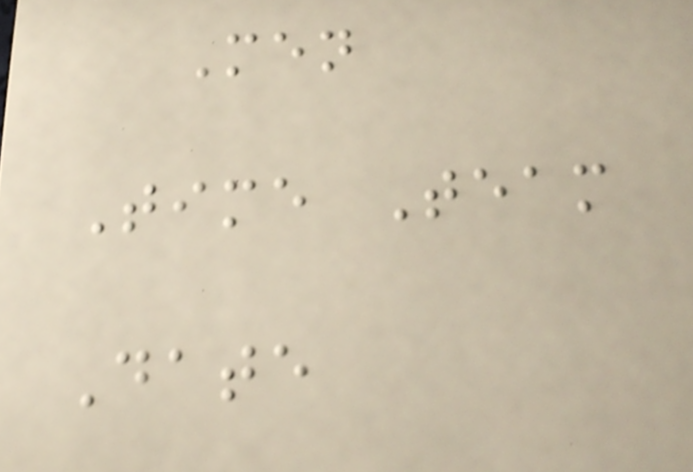Men
Time Team
Date
